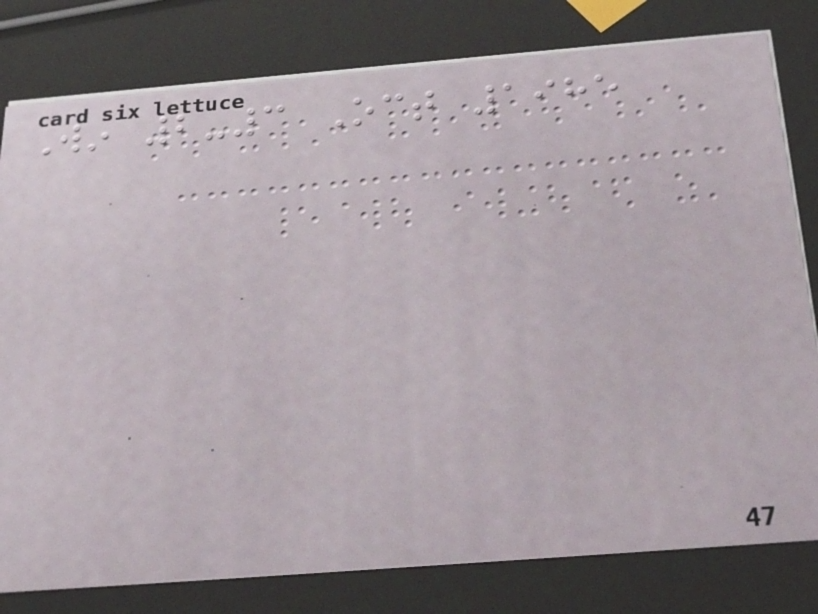Win 2-3 Oct 1985
